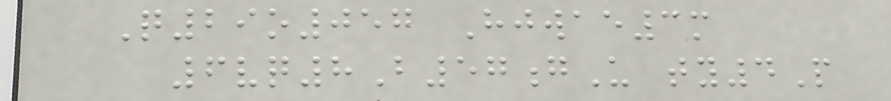Q29o057 Hjwae3m
6vq8B57gU ty4P
